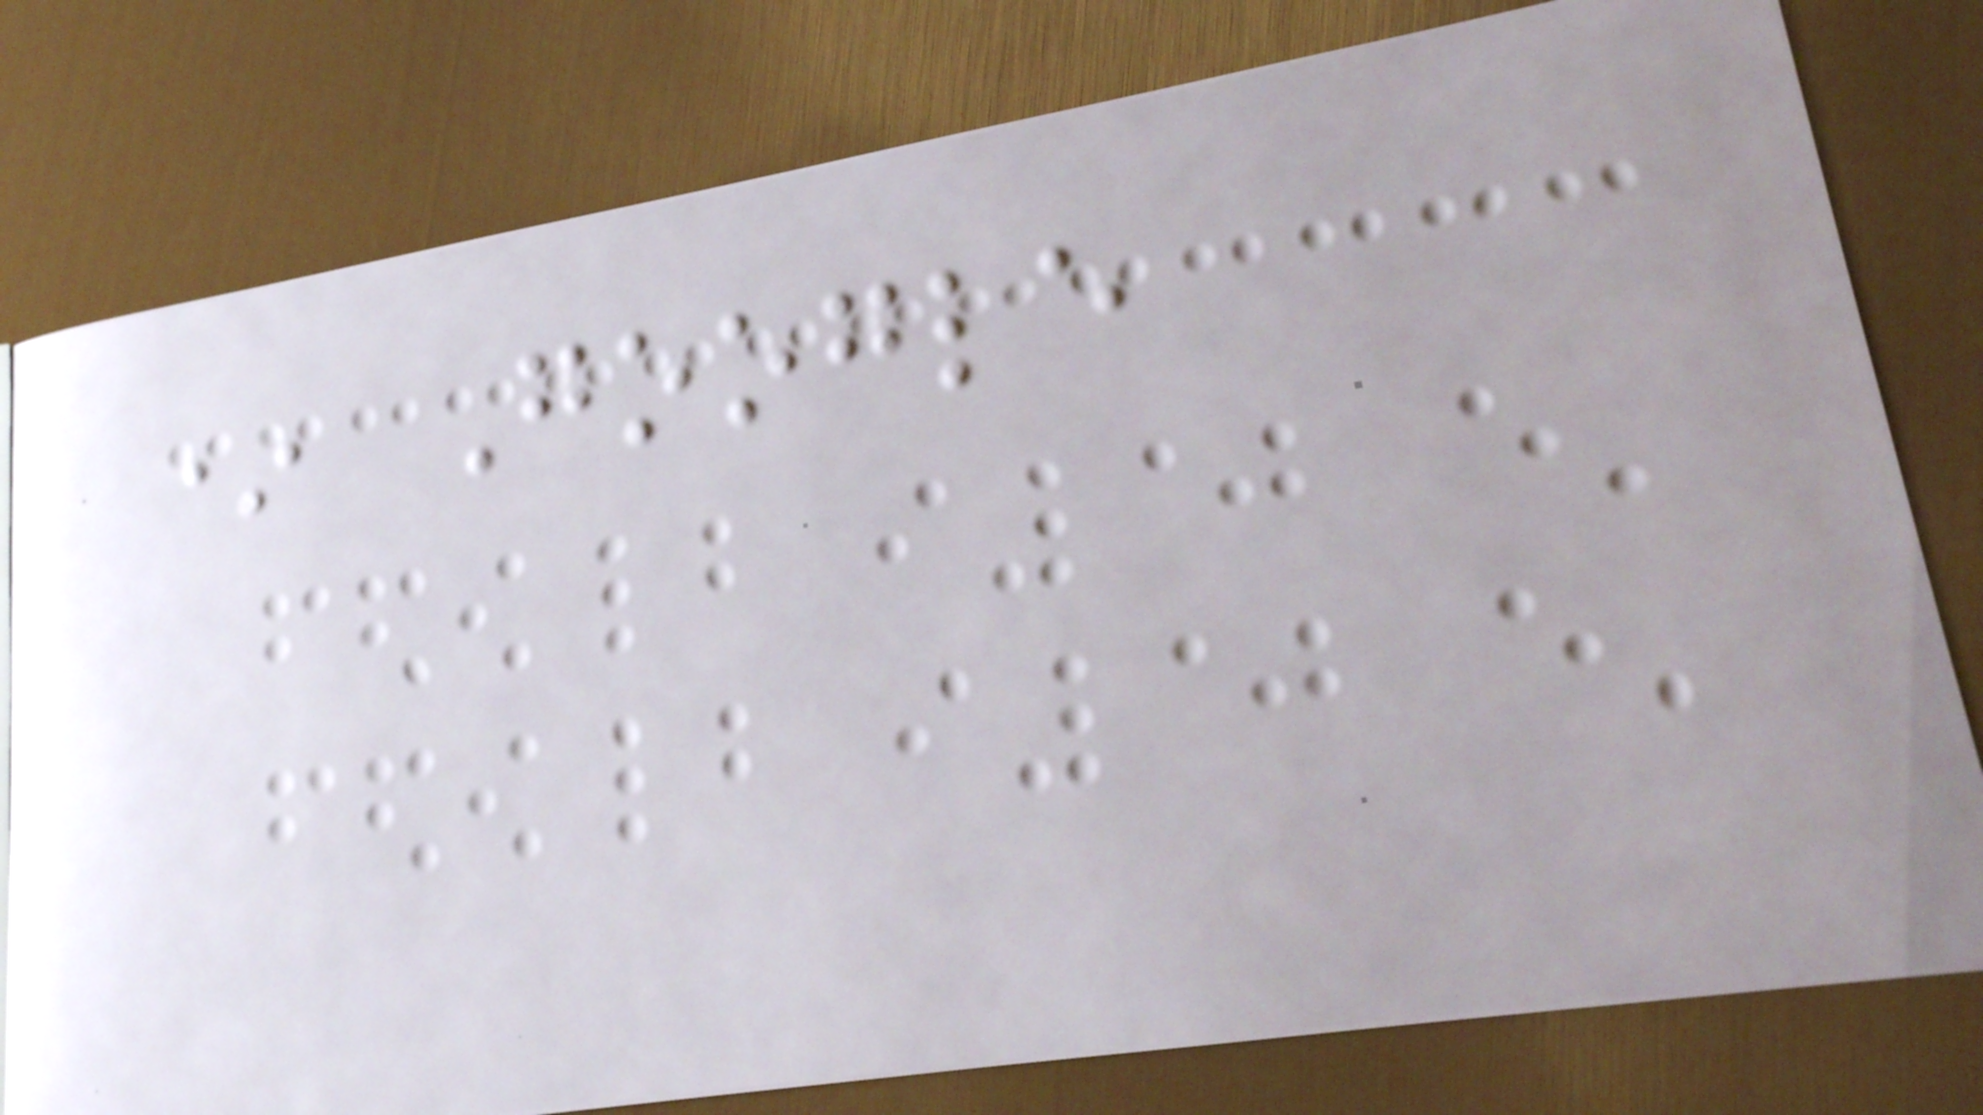* Google
